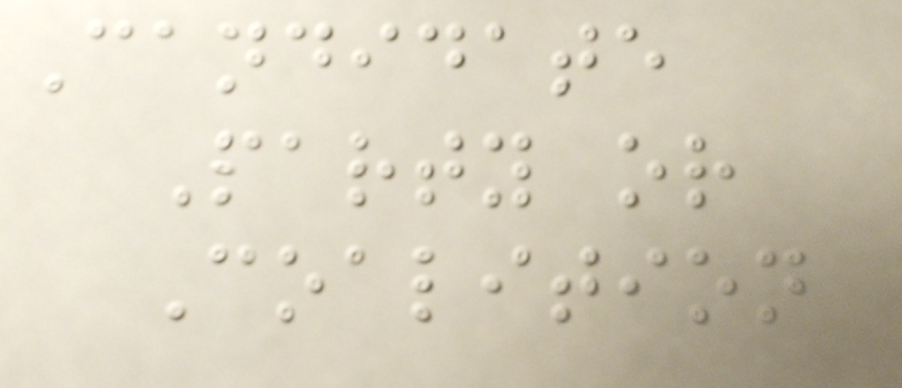Candidate
Party or
Coalition
